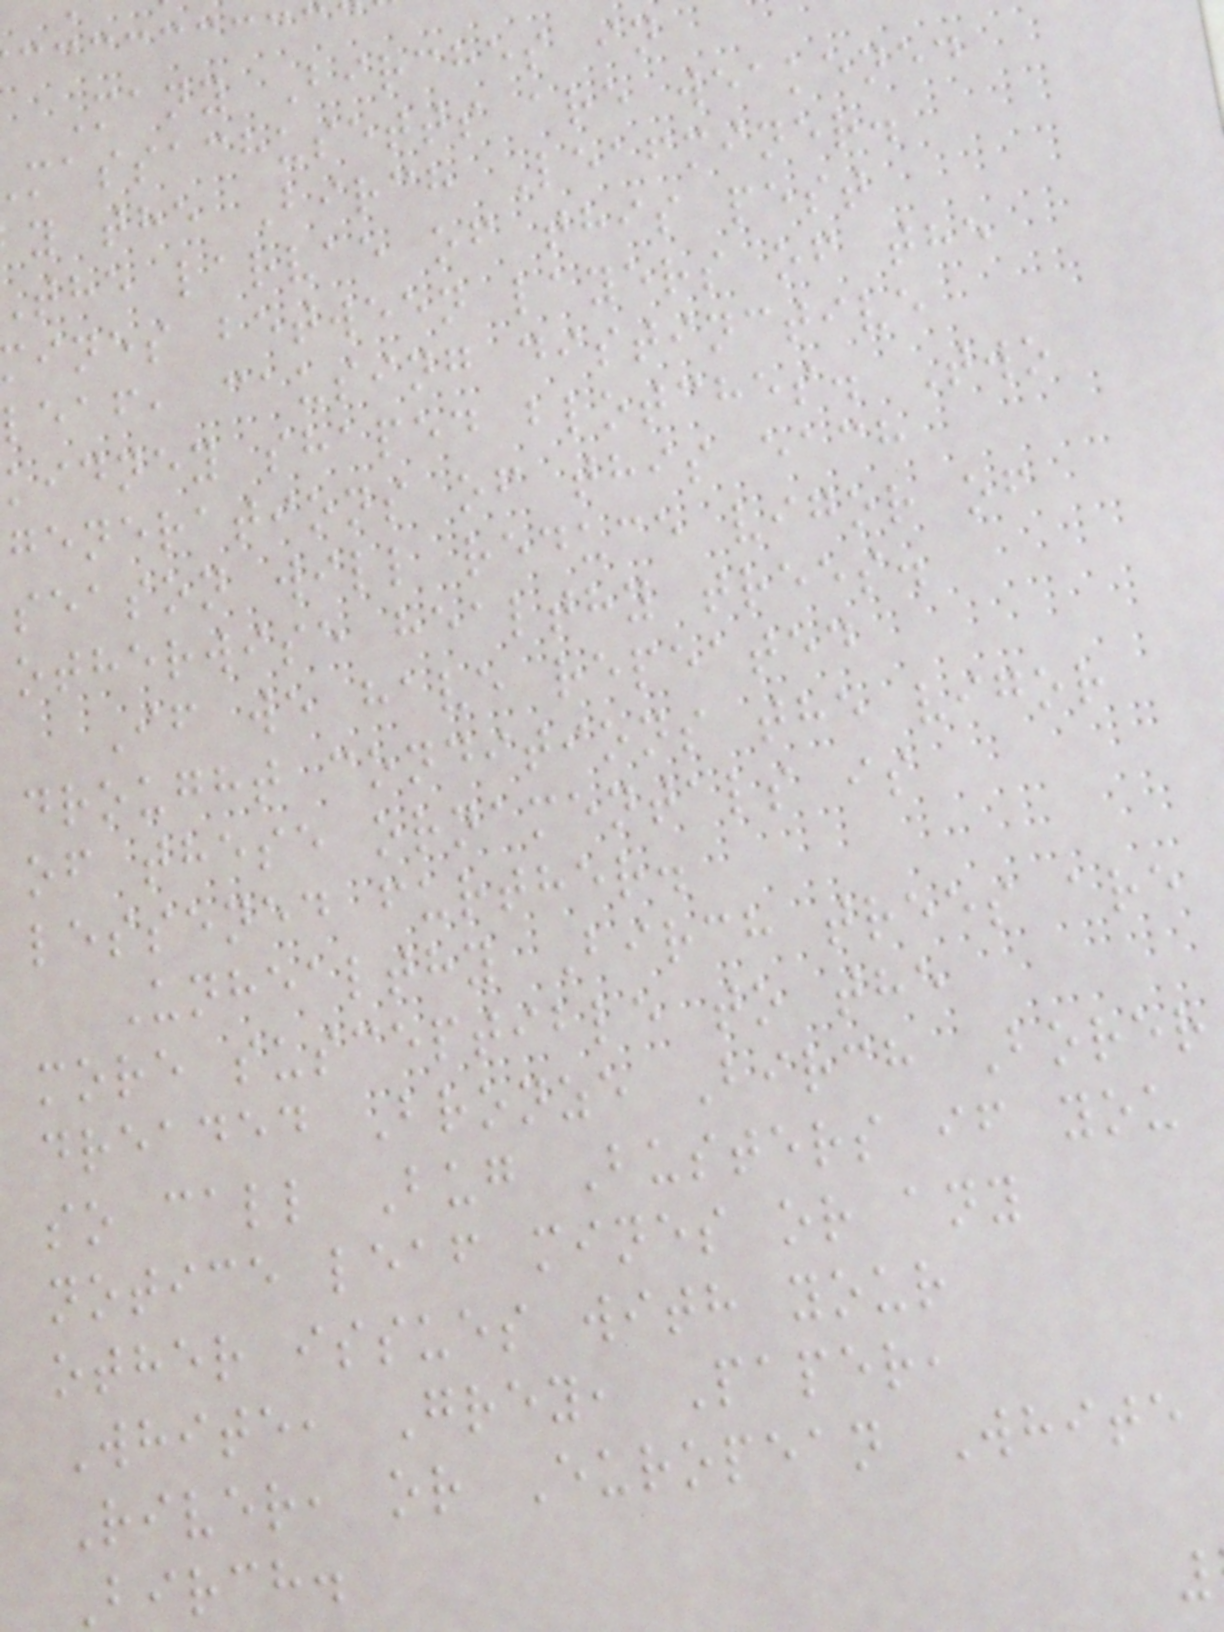Many Birches in
massachusetts are weakened
y the Birch Leafminer.
the larvae of this pest
ines between layers of the
leaf, causing distinctive
kidney shaped blotches. Two
generations of this each
season will reduce vigor of
otherwise healthy trees.
If we have repeated
drought conditions the vigor
of these ornamentals is
lessened further.
Unhealthy Birch trees are
more susceptible to the
dreaded Bronze Birch Borer
so call Bug Busters if you
notice leaf mines or any
other issues with your
White, Grey, Paper,
River, or European White
Birch.
